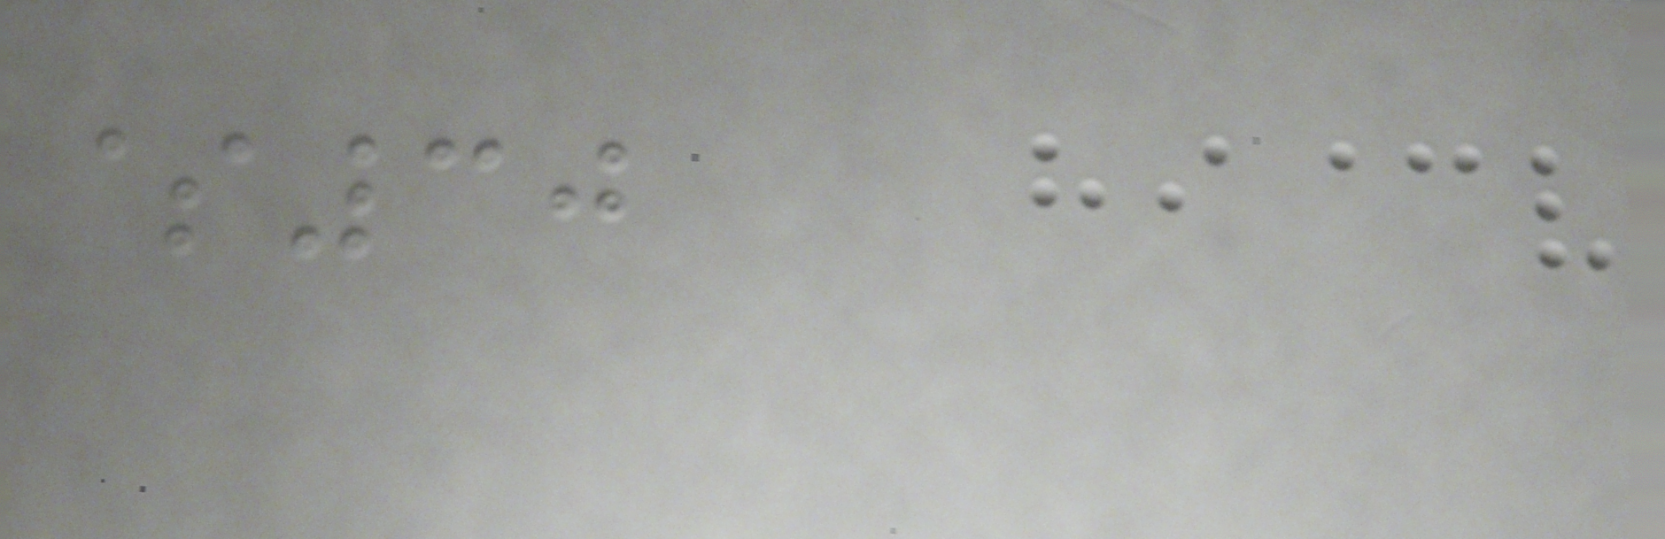$30
